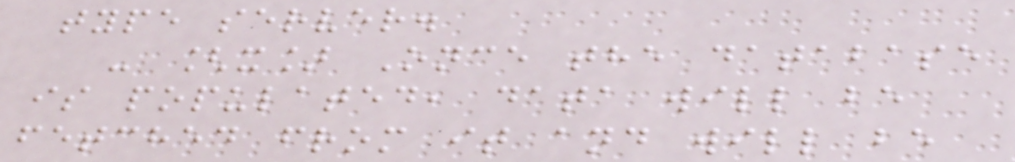type server.
- [x] Once the database
is populated, data will be
fetched from it and will be
